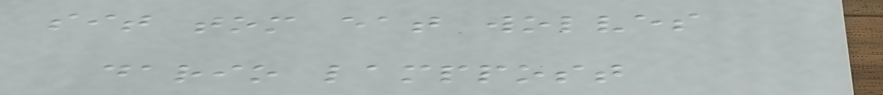sit tom eat wolves
dario lamppost
